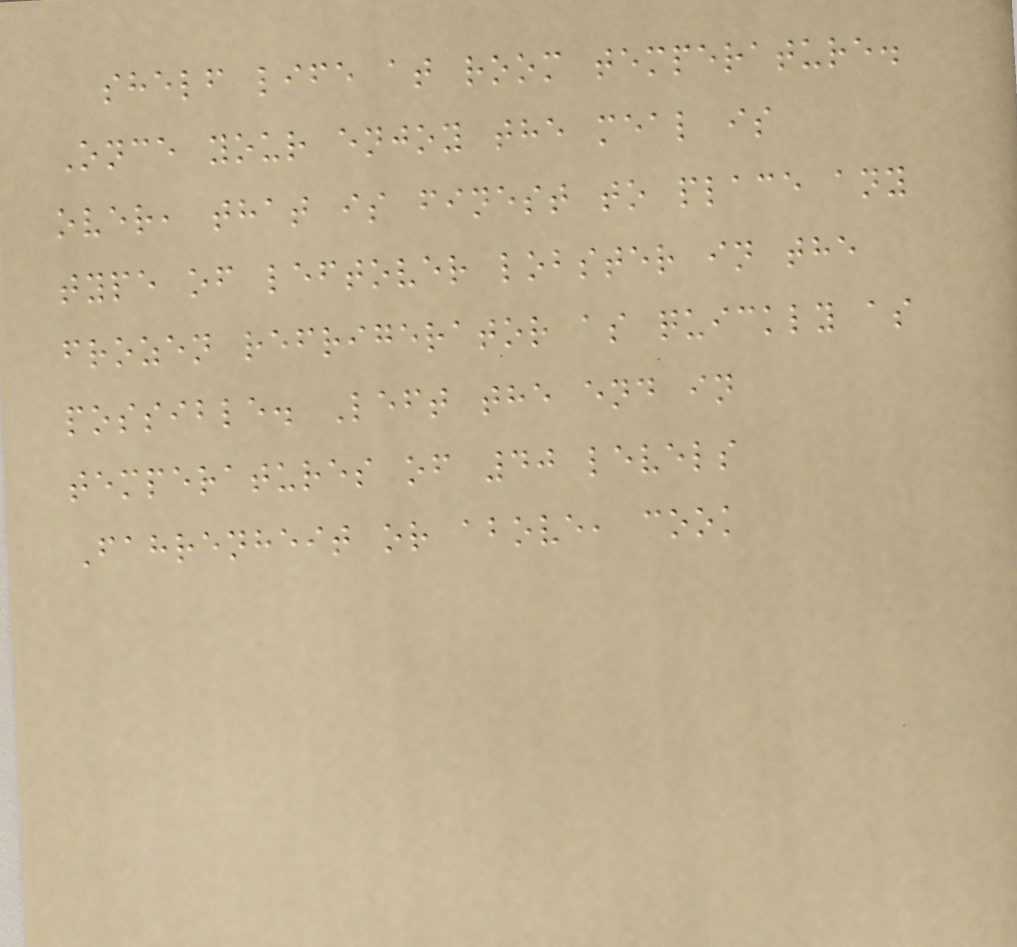shelf life at room temperature.
Once your enjoy the meal is
over, that is finest to place any
type of leftover lobster in the
frozen refrigerator as quickly as
possible. Left the end in
temperatures of 40 levels
Fahrenheit or above, cook
